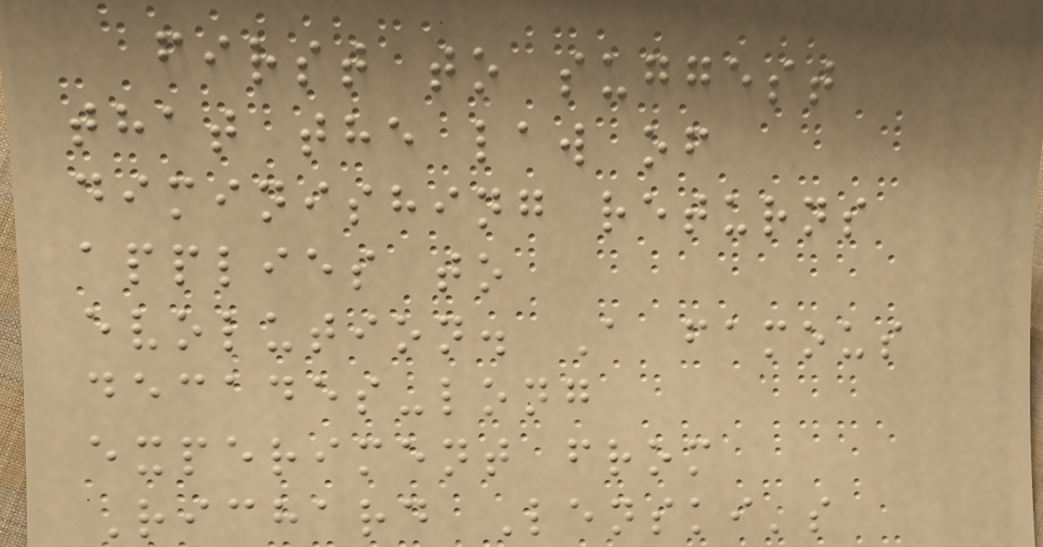first to suggest
that the law of
diminishing returns
applies to
evolution. A famous
decades-long
experiment from
Richard Lenski's
